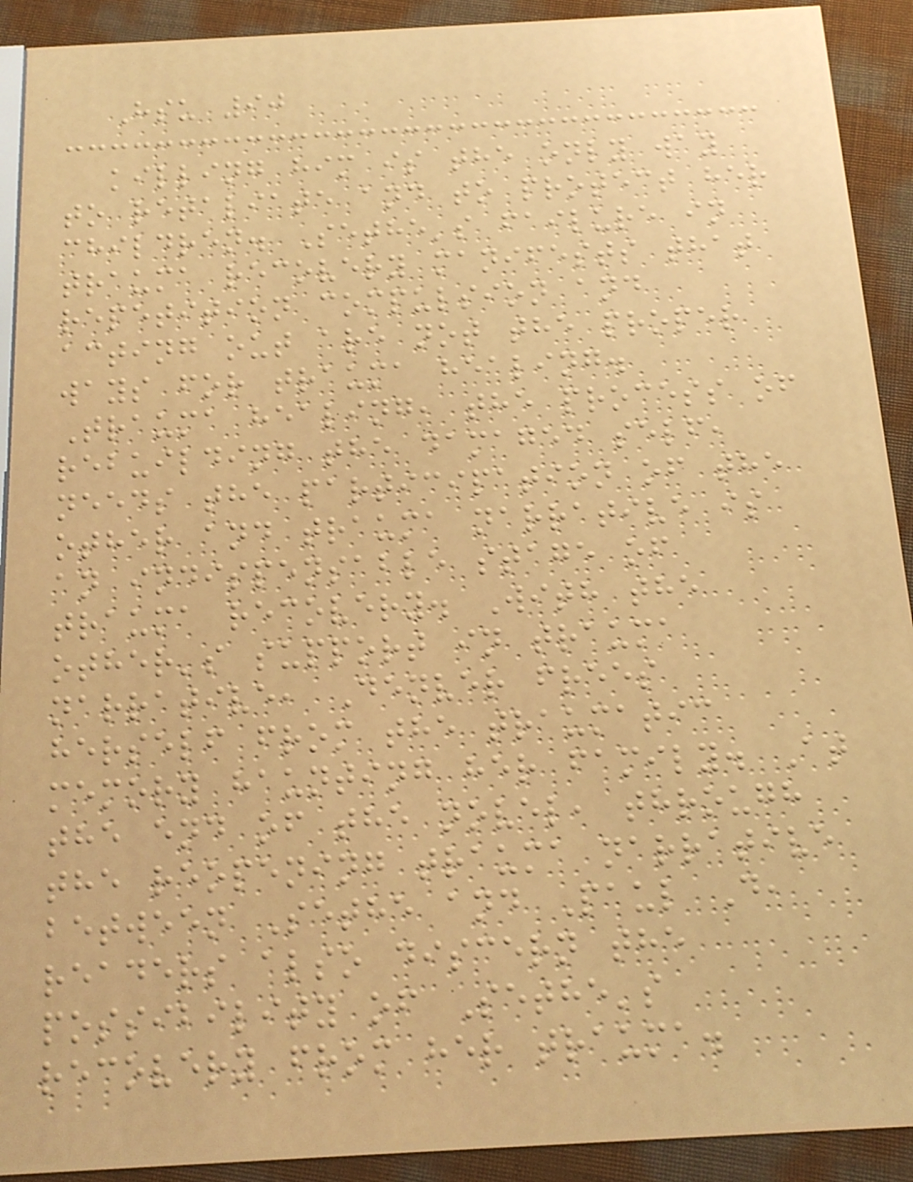Hsu 90
killing him is the only way
to retaliate and to protect her
children. Sethe's failure in
trauma recovery manifests that
repetition compulsion and
acting out are not the proper
ways for trauma healing.
Trauma healing, the process of
rebuilding the damaged self,
needs the participation of the
other and trauma narrative is
an indispensable stage of
trauma recovery. With the
other's support in trauma
narrative, Denver frees
herself from the traumatic
memory haunting her family. At
the end of the novel, through
the reopening trauma narrative
between Sethe and Paul D,
readers also discern the
possibility of Sethe's
recovery from her trauma.
